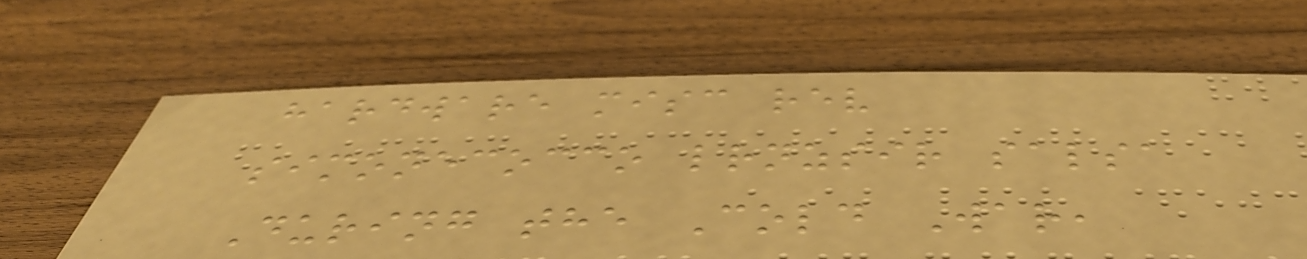hardware misc rev
simonecocco lrnzsir salsa
During the Cold War,
